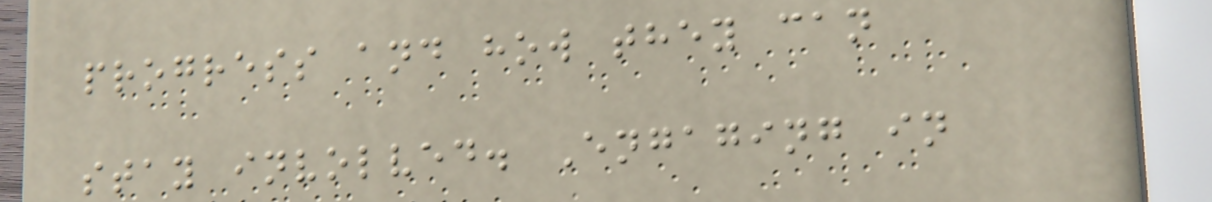progress and how they can
stay involved. Engaging in
